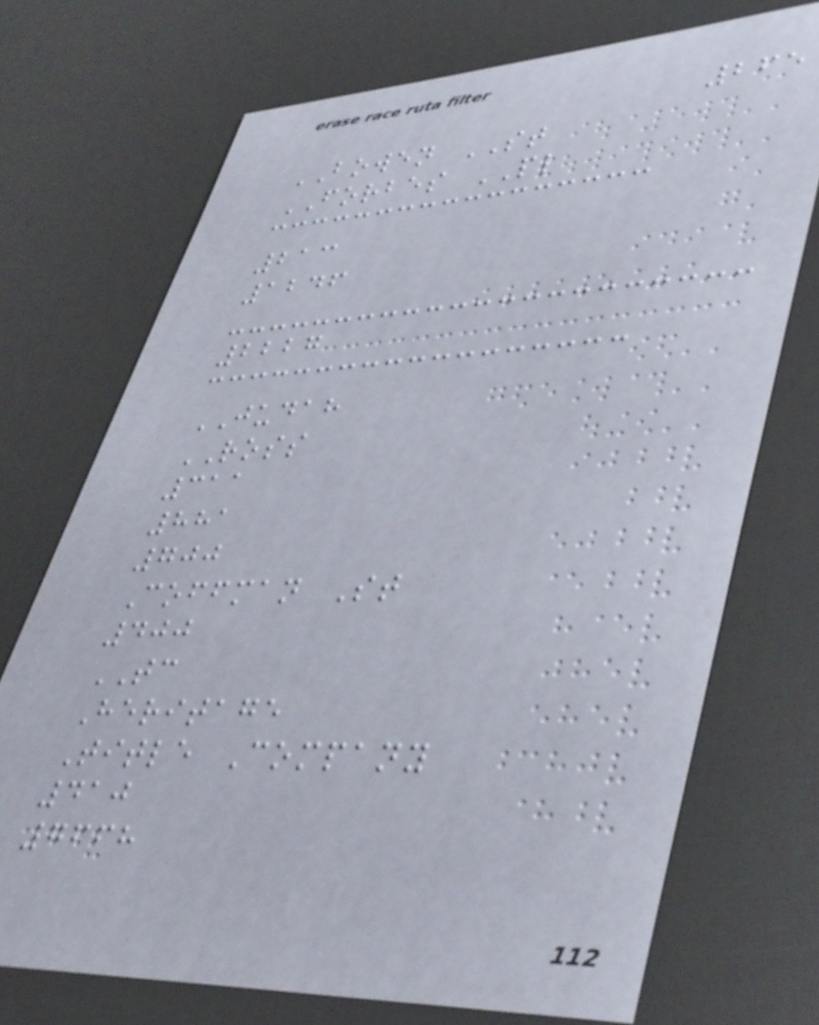265
BOWEN ST
FORBES PL
213
1246
2227
JUDAH
ROSS
311
881
700
Coffman St
400
TC
Heritage
Title Company
410
7668
